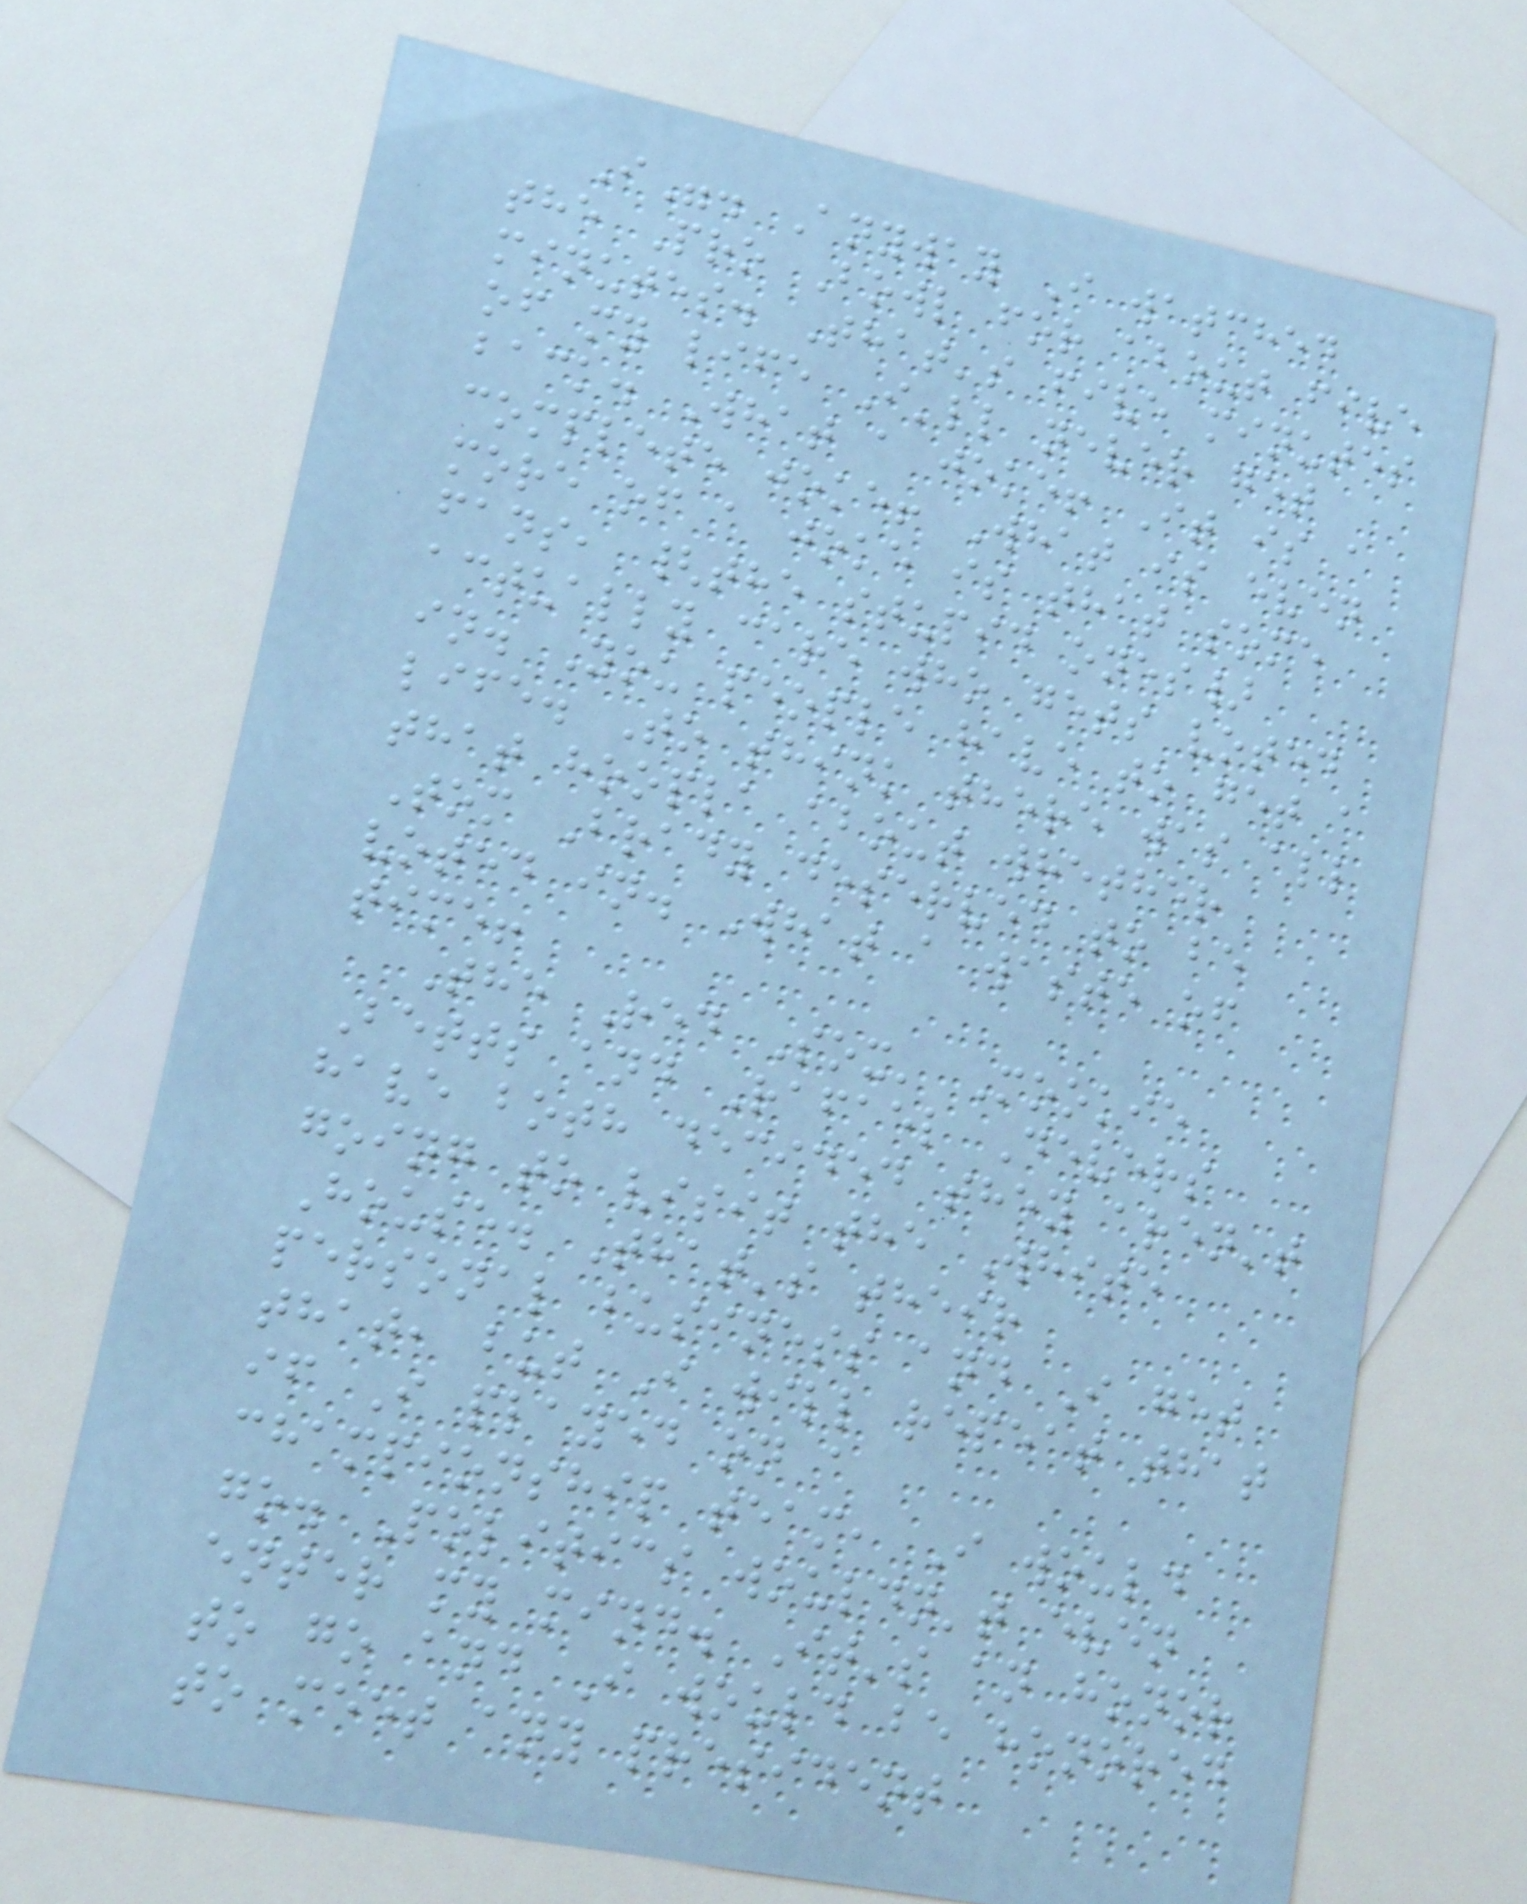I". Anyway I watched
the Pro Bowl for about five
minutes. That's five minutes
of my life I'll never get
back. What a joke! It is a
complete joke! What is even
more of a joke is that some
fans, {the stupid ones}
actually care who gets voted
in. You people have to get a
life. To think there was all
that hoopla about whether
Tom Brady deserved to be
voted in. What a waste of
time!
The Red Sox' Mookie
Betts and Rafael Devers
have both decided they aren't
going to visit the White
House. That's their
personal business and I get
that, but I will repeat that
if I played on a
championship team, I would
go. Politics wouldn't even
enter my mind. It's an honor
to go and I would be honored
to meet any president
